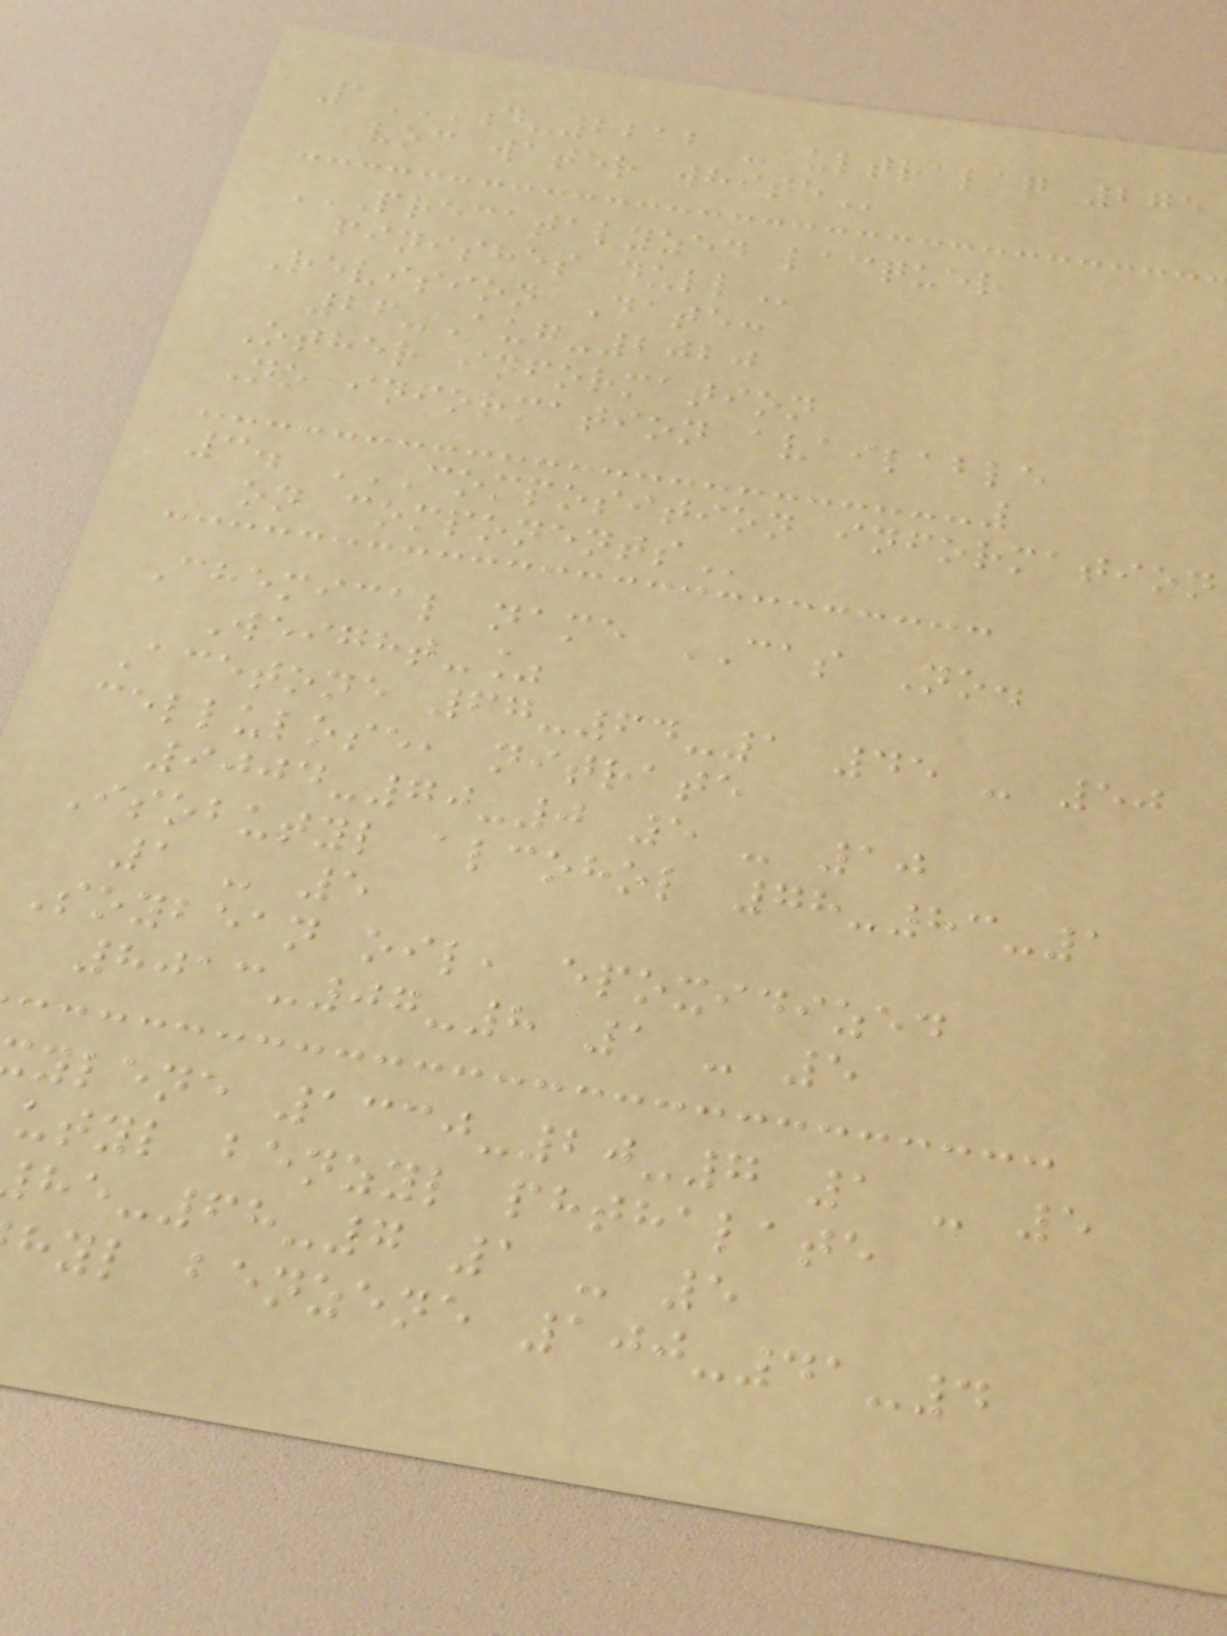1D-2212 - ULTRALAQ 275
voc water
PRECATALYZED LACQUER
finishes
Revision Date:
26-Aug-2020
Other information
No information available
3. COMPOSITION INFORMATION
Chemical name CAS No.
Weight-%
Acetone 67-64-1 45 - 50
cellulose, nitrate
9004-70-0 5 - 10
Isobutyl alcohol 78-83-1
1 - 5
Soybean oil, epoxidized
8013-07-8 1 - 5
ylene 1330-20-7 1 - 5
utyl benzyl phthalate
-68-7 1 - 5
hyl benzene 100-41-4
